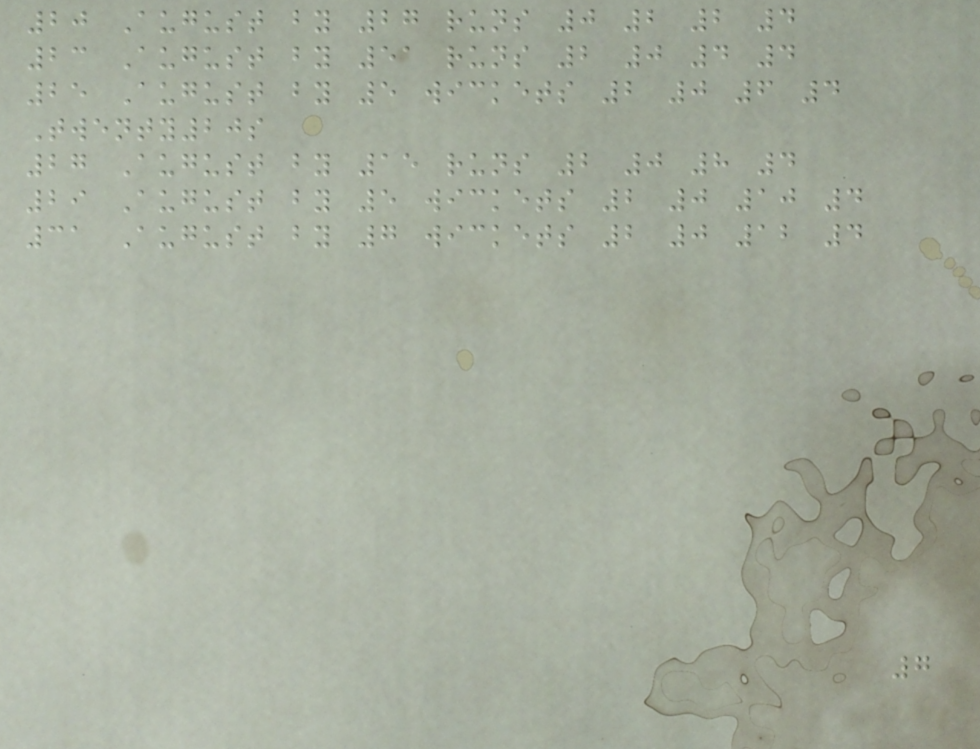20 August by 27 runs 0 2 2 4
23 August by 51 runs 2 0 4 4
25 August by 5 wickets 2 0 6 4
Twenty20s
27 August by 15 runs 2 0 8 4
29 August by 5 wickets 2 0 10 4
31 August by 7 wickets 2 0 12 4
7
